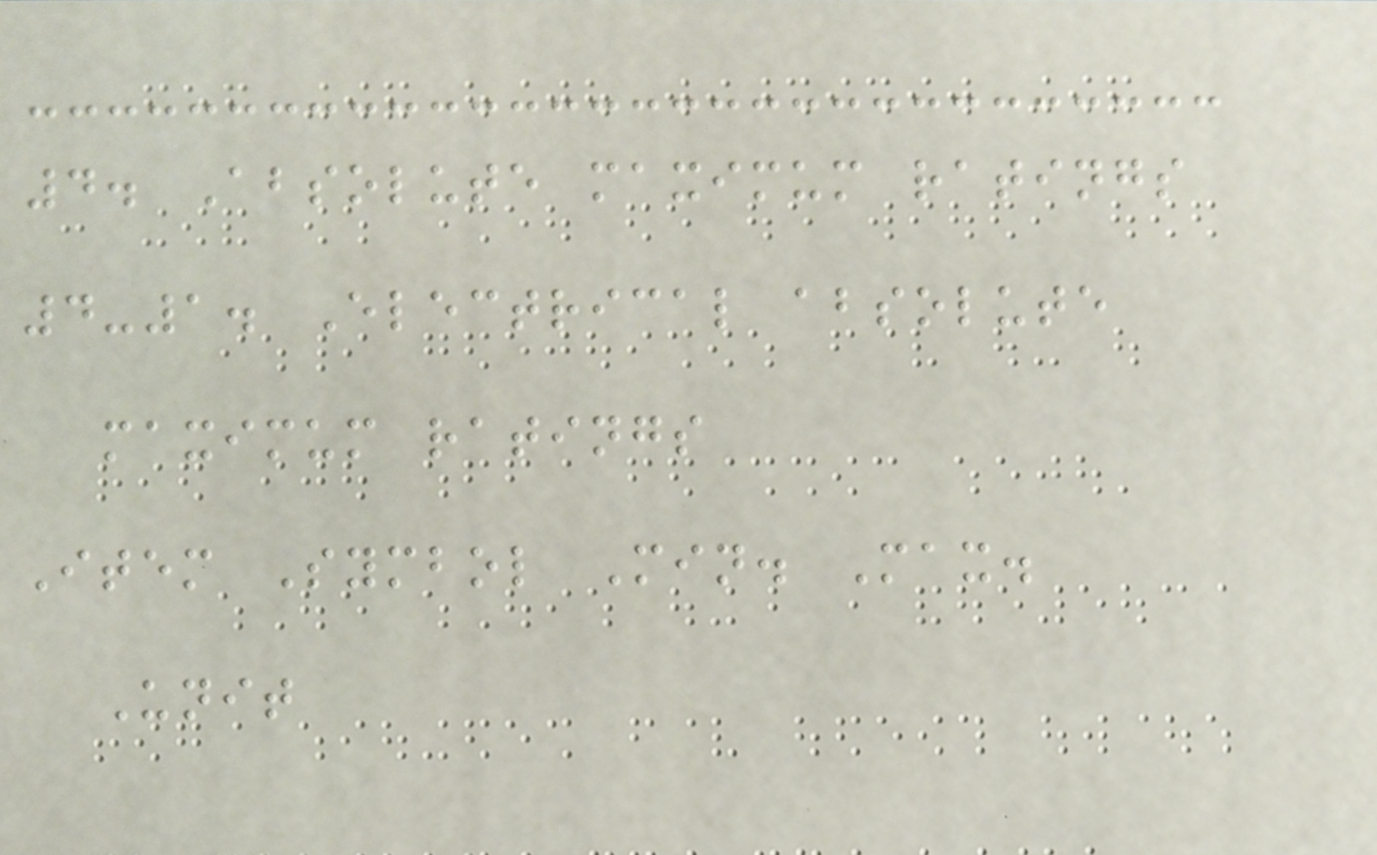4. Absolute maximum ratings
4-1. Electrical absolute
maximum ratings
Item Symbol Min. Max.
Unit
